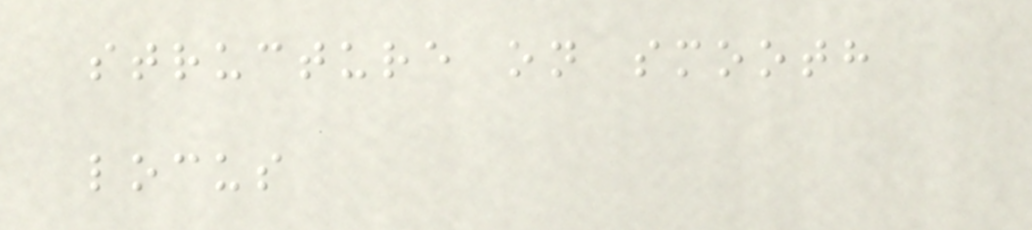structure on smooth
locus
